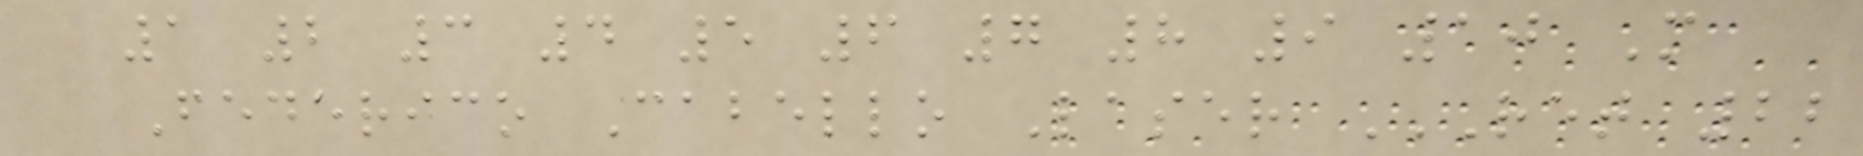1 2 3 4 5 6 7 8 9 10 M
Federico Cabello Laser RET 22
